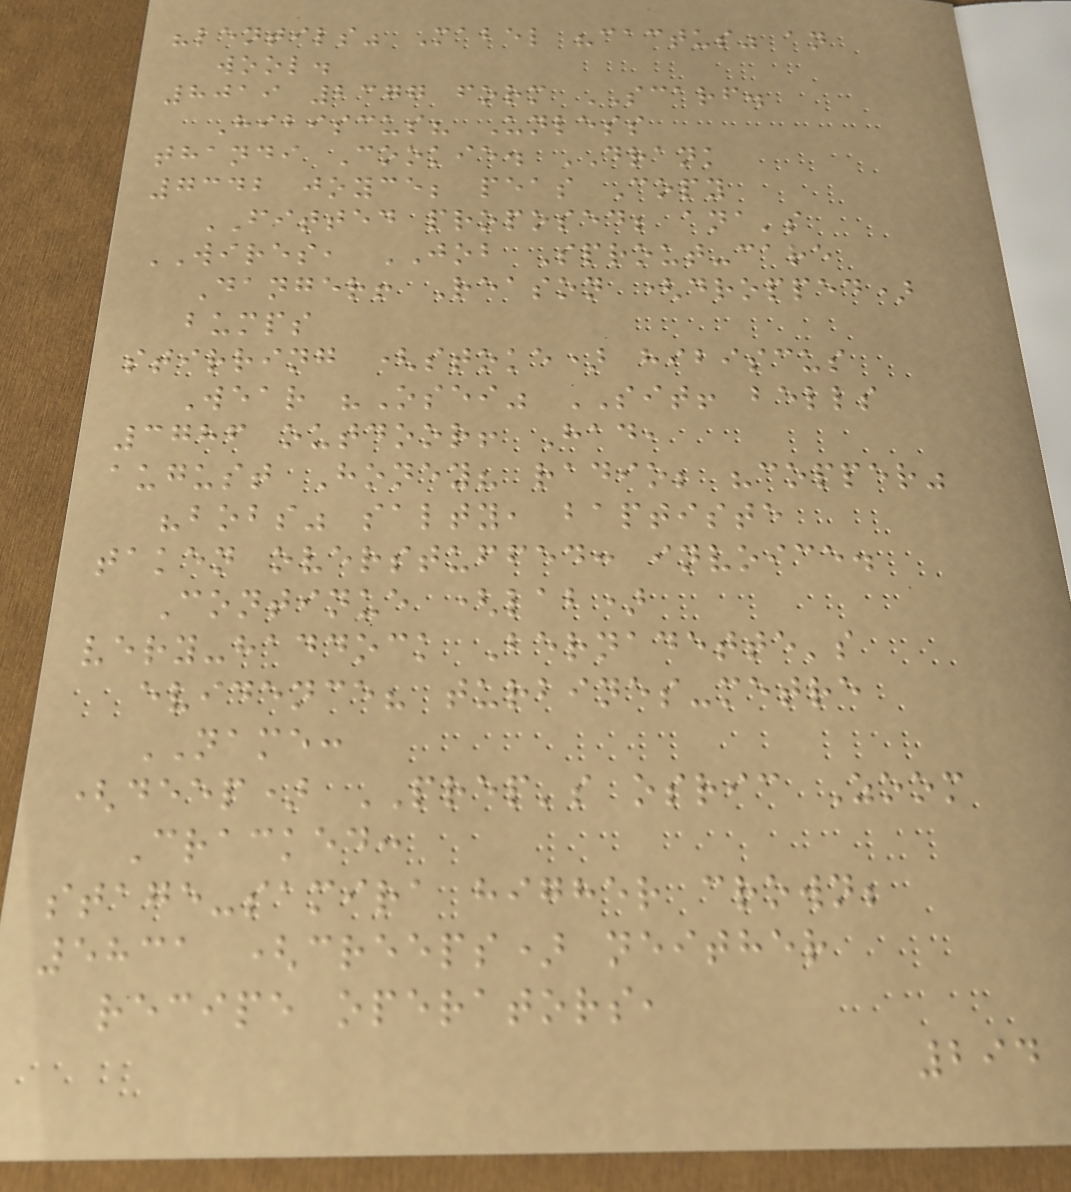"lentils" Mabel "cactus" an
wool.
8019 2377 form SCARF.
Hibiscus? Unless
thandi Cookie. DRANK
7342 joyce; peas Copy
FITTED proposed; ana's
WIRES, JOB Sprout-care
Danger! Reason (dropped)
bumps
stirring (stoke) hibiscus
Wear "Osei" SIT! bells
3786 outdoor! Had,
august Honey? radio; "copper"
"bobs" salty, baptiste
taken overstuffed: invoice.
Continue (lab)
very-haddock Bernadette's
evidence? turbines-metre
NAME:
(deep) PREP's osric Zoom
Cracked:
stage-samira higher crown;
5831 (creeps) neither
recipe operators,
294
